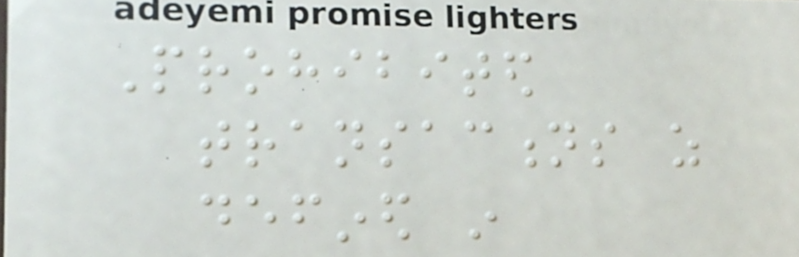Prohibited
transactions as
defined in
